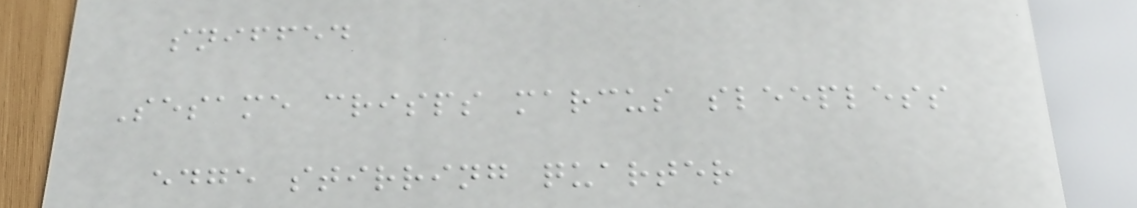sniffed
Sesame crisps marcus sleepless
edge stirring quarter
